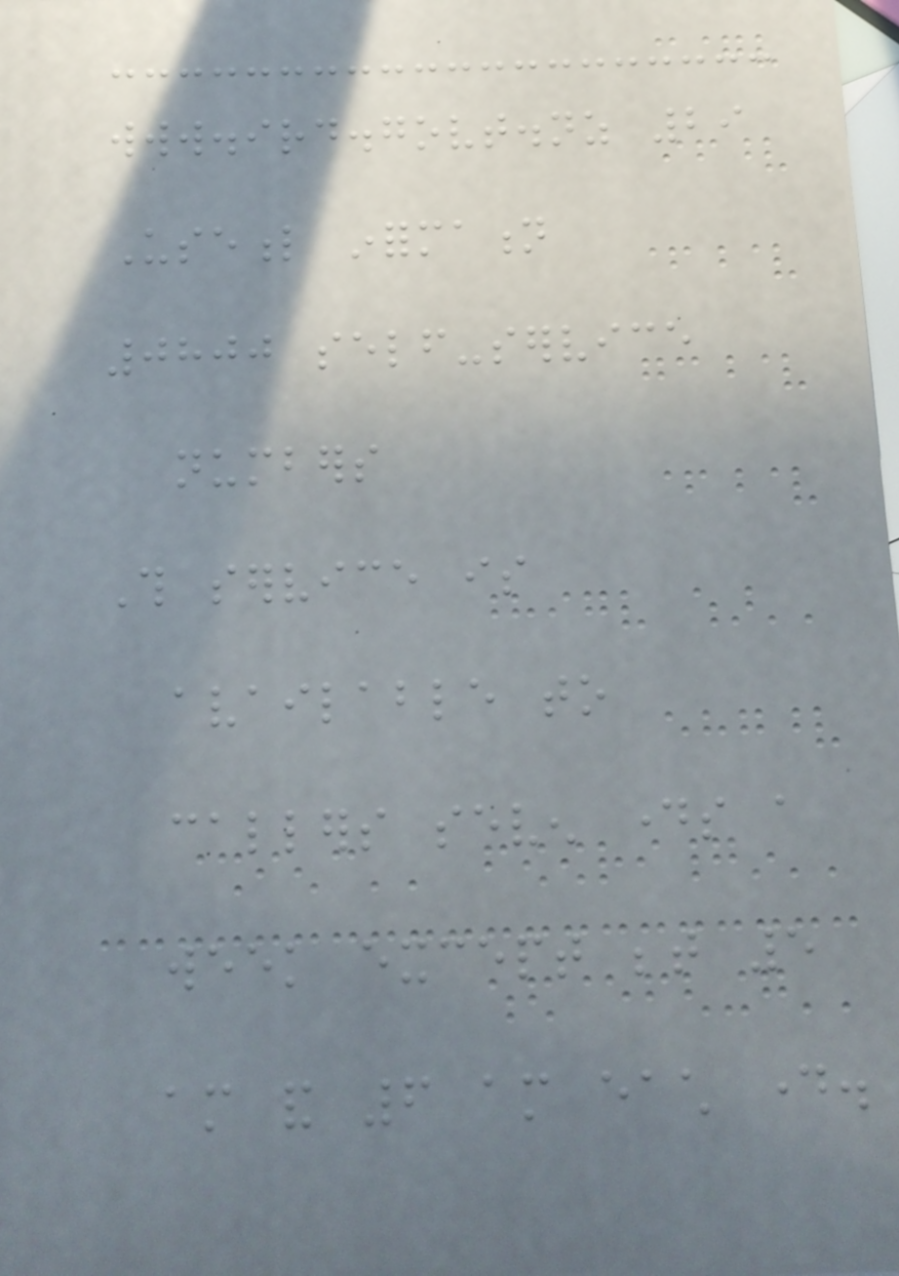www.ird.govt.nz 29
Useful information
0800 self-service
numbers
This service is
available to
callers seven days a
week except between 5
am and 6 am each day.
